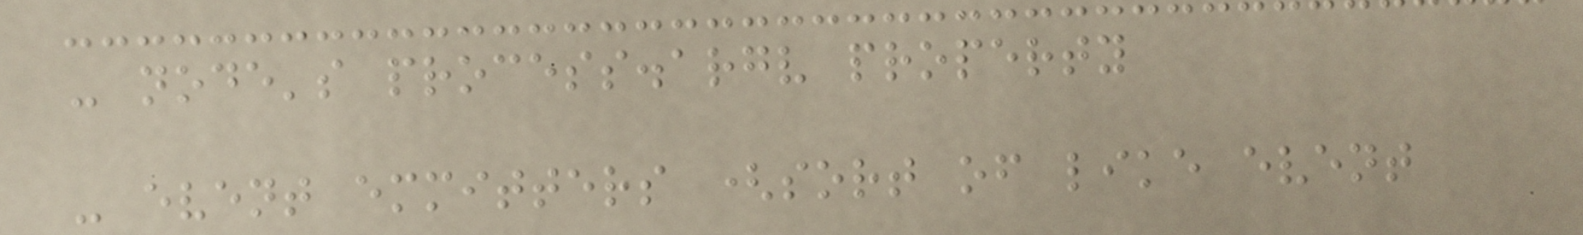- node's process.argv property
- event emmitters (sort of like event
